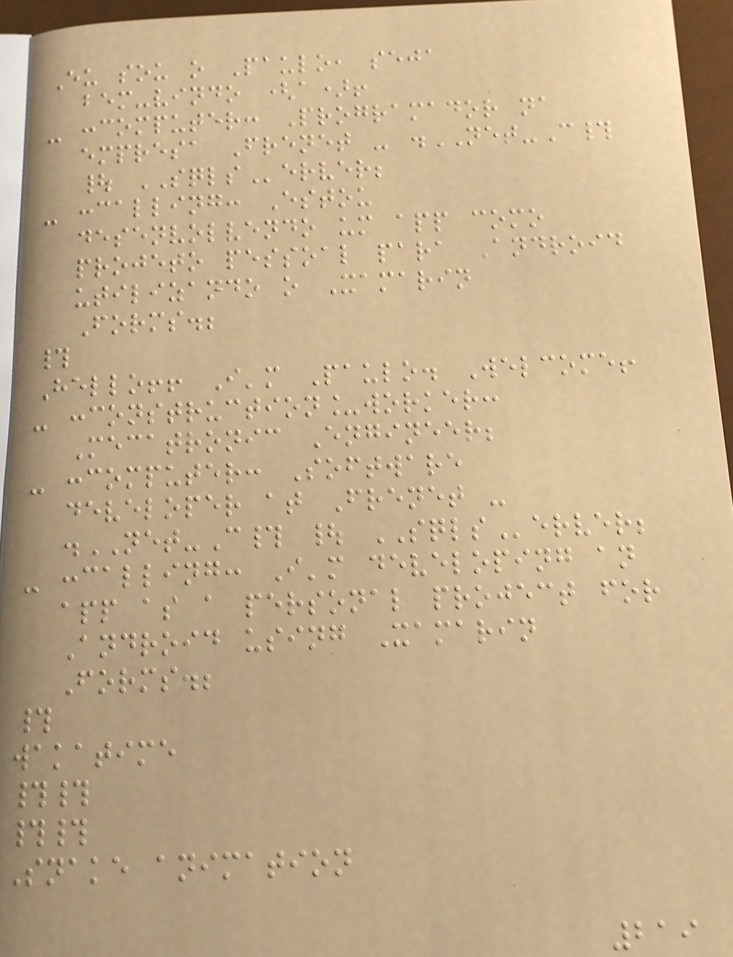Eu sou o Paulo, seja
bem-vindo (a)!
- :computer: Programador na
empresa Frenet - .NET-C#
| SQLServer;
- :calling: Estou
desenvolvendo um app como
projeto pessoal para Android
utilizando o Xamarin
Forms.;
#
Hello!! I'm Paulo. Welcome!
- :construction_worker:
Mecatronic Engineer;
- :computer: Software
developer at Frenet -
.NET-C# | SQLServer;
- :calling: I'm developing an
app as a personal project for
Android using Xamarin
Forms.;
#
wakatime
##
##
Snake animation
219
